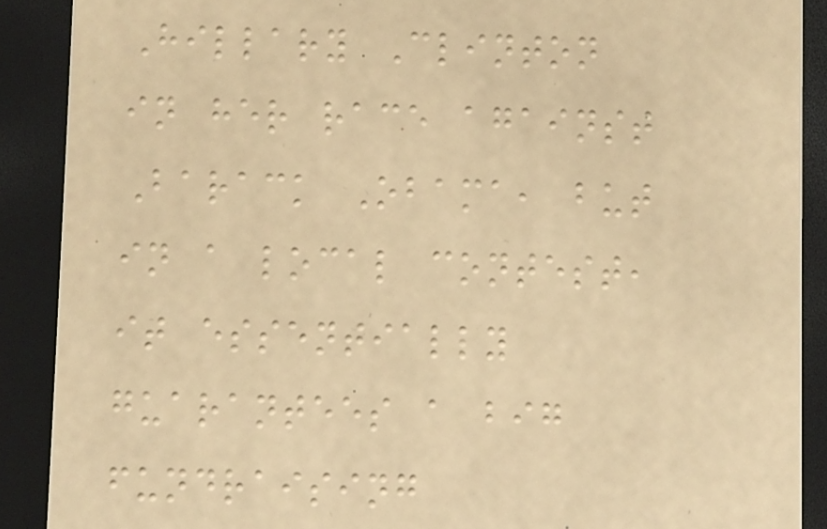Hillary Clinton
in her race against
Barack Obama, but
in a local contest,
it essentially
guarantees a big
fundraising
